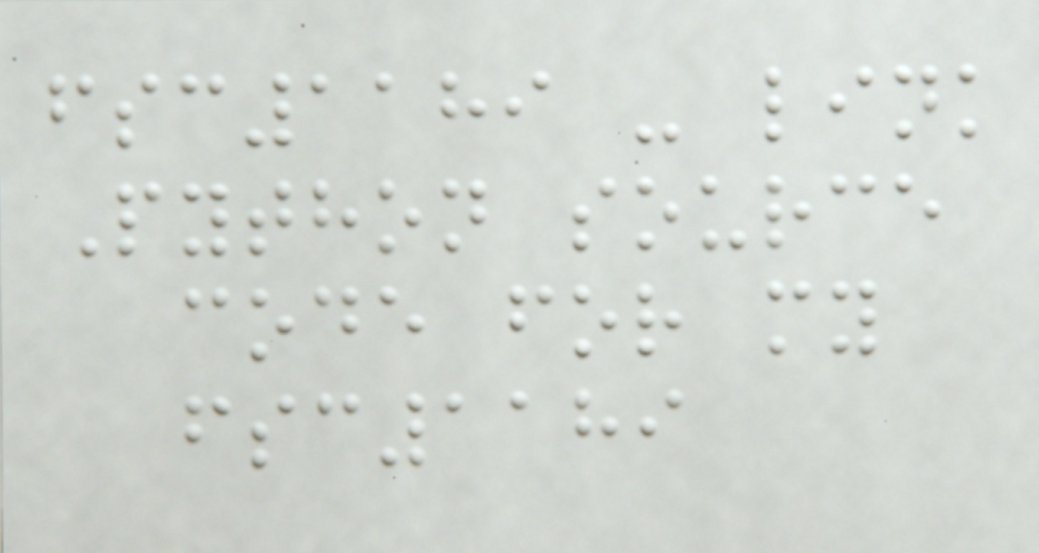fsc1189 - link
Python source
code for my
fsc1189
